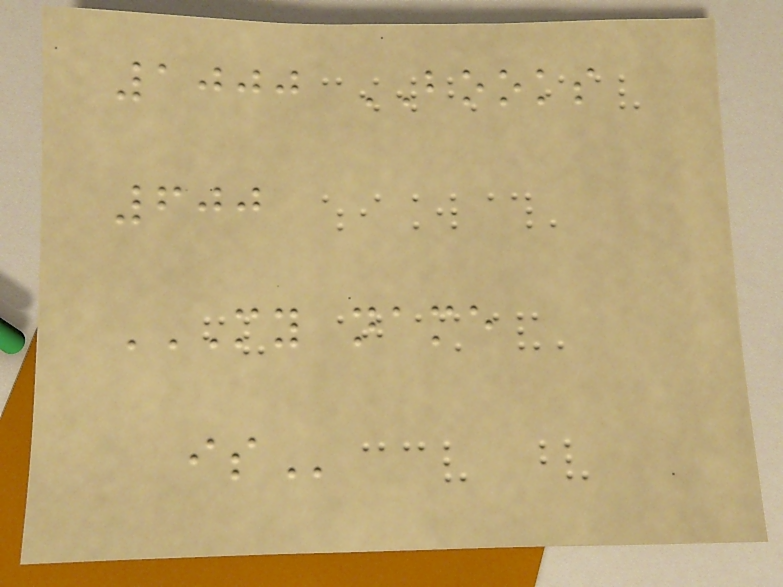1000 BOOKS
600
MY NAME
IS
